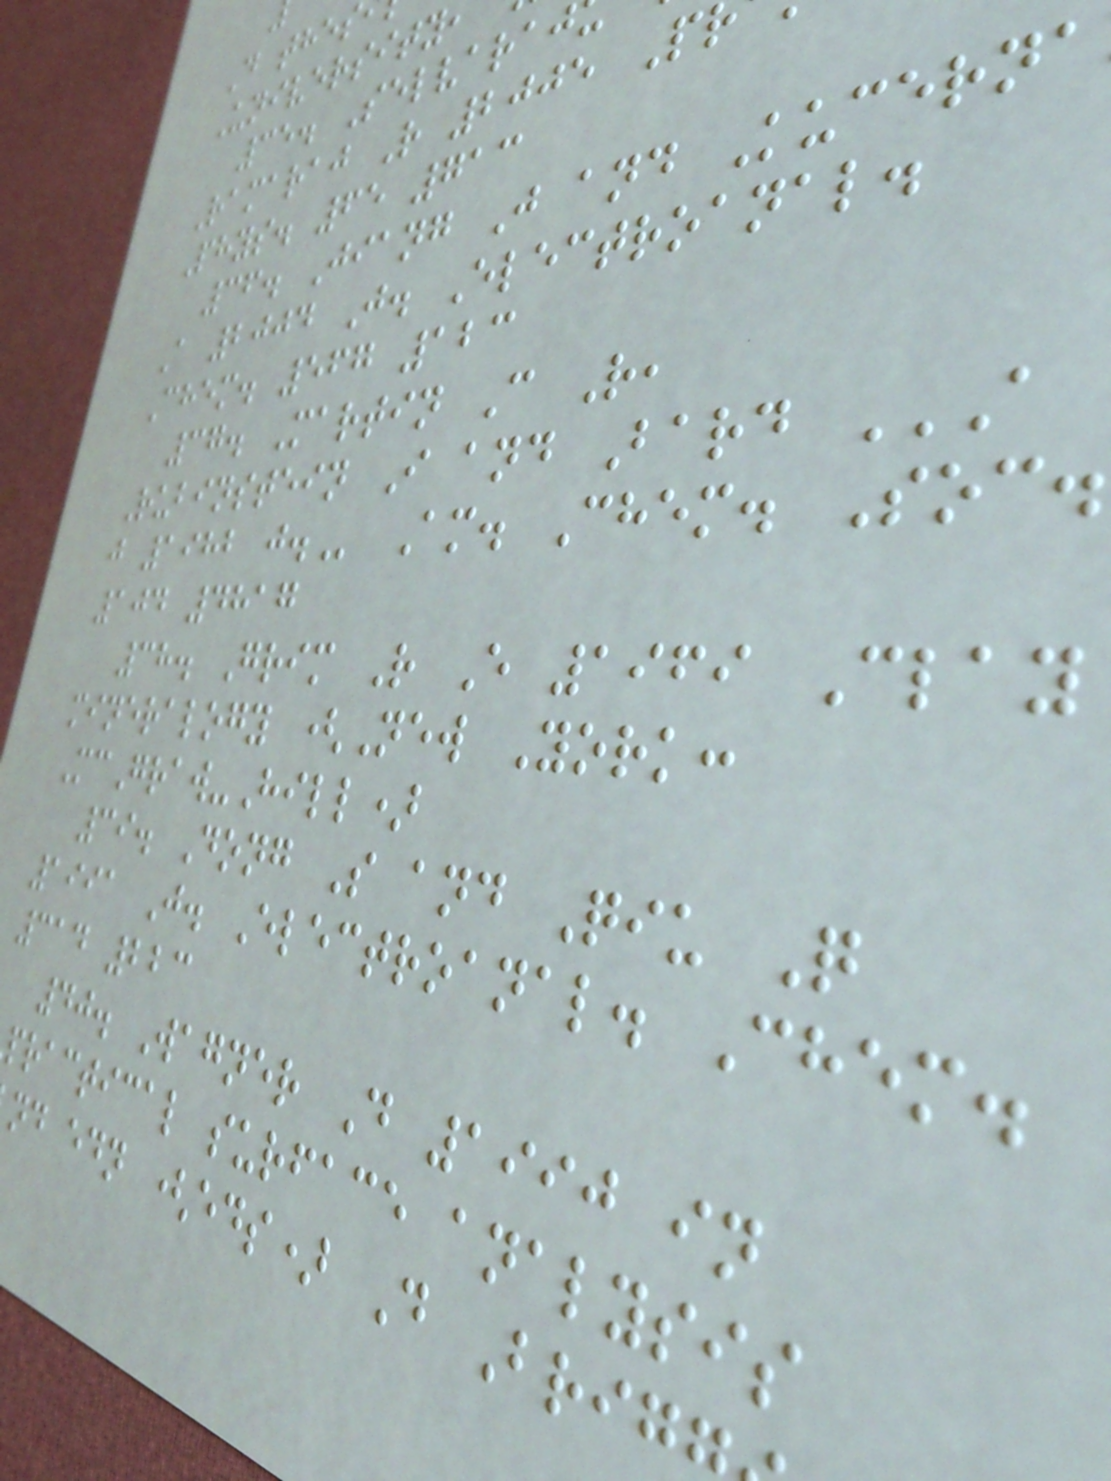D thes
University
35. Selvaraj
Ramaraj R 2005 P
Phys. 65 713
36. Jiang J and Kucerna
A 2004 J. Electroanal.
Chem. 567 123
37. Martin C R,
Rubinstein I and Bard A
104 4817
38. Grim R E 1969 Clay
mineralogy (New York:
McGraw-Hill)
39. Dong S and Qiu Q
1991 J. Electroanal. Chem.
314 223
40. Wagner D 1990 in
practical surface analysis
nd edn (eds) D Brig
